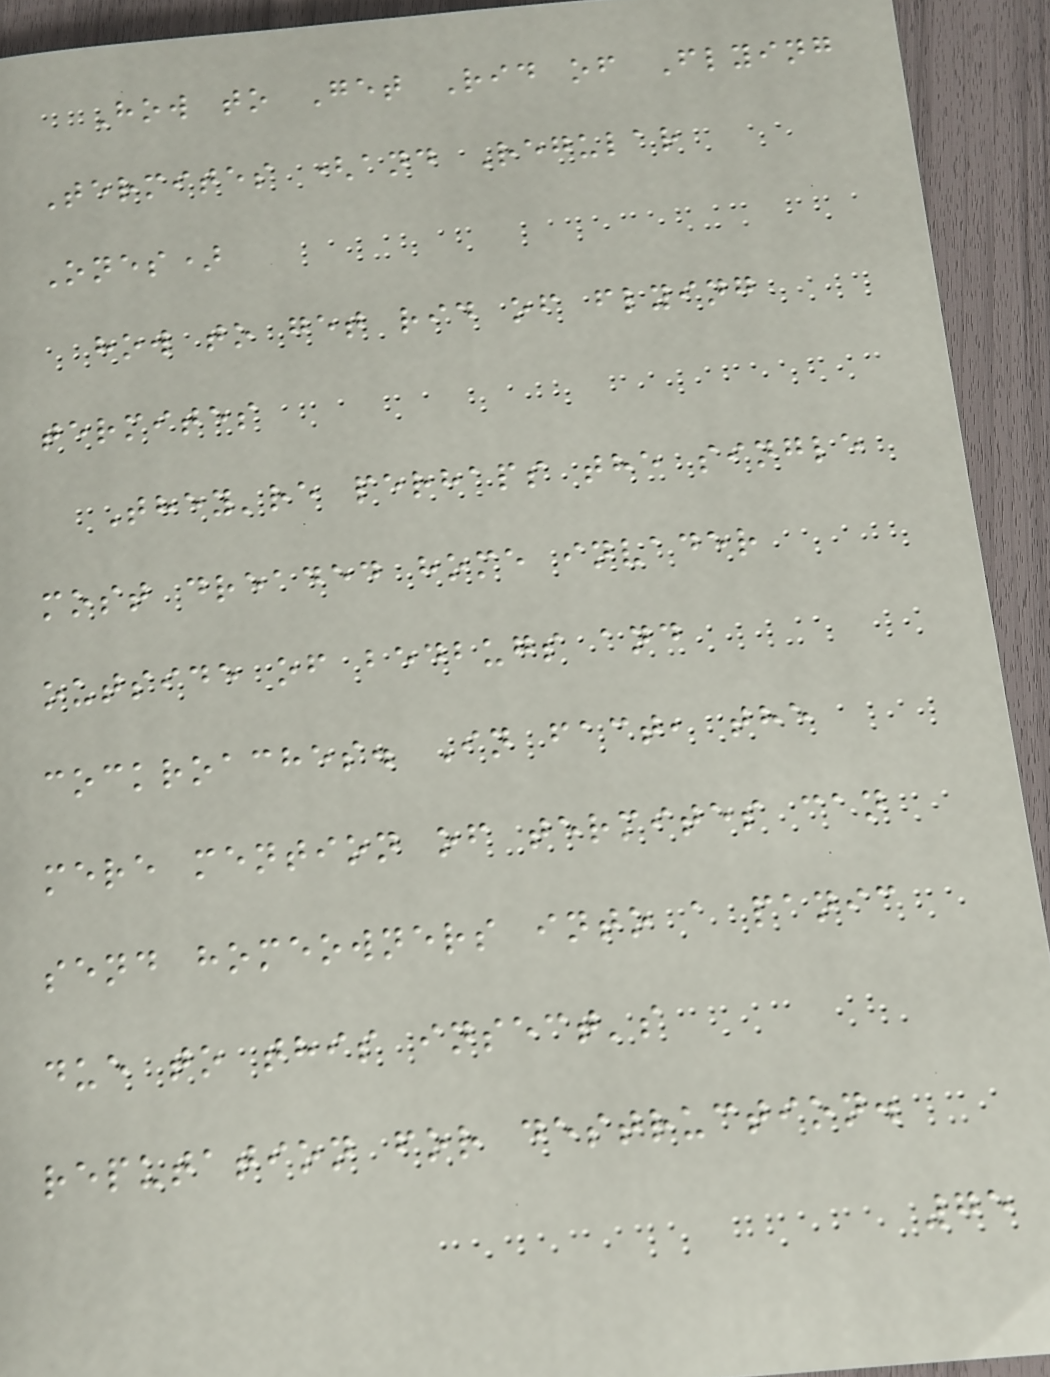How to Get Rid of Flying
Termites (and Regular
Ones)
how to get rid of flying
termites
They're perhaps the single
most dreaded home invader
outside of bedbugs and
cockroaches. In fact, the
mere mention of termites can
send homeowners into a panic
due to this insect's
reputation for destruction.
75
